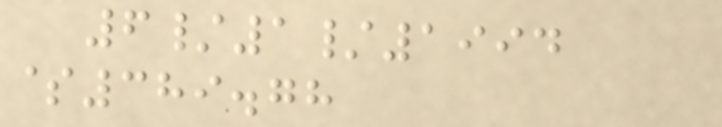6/1/1994
$389.78
